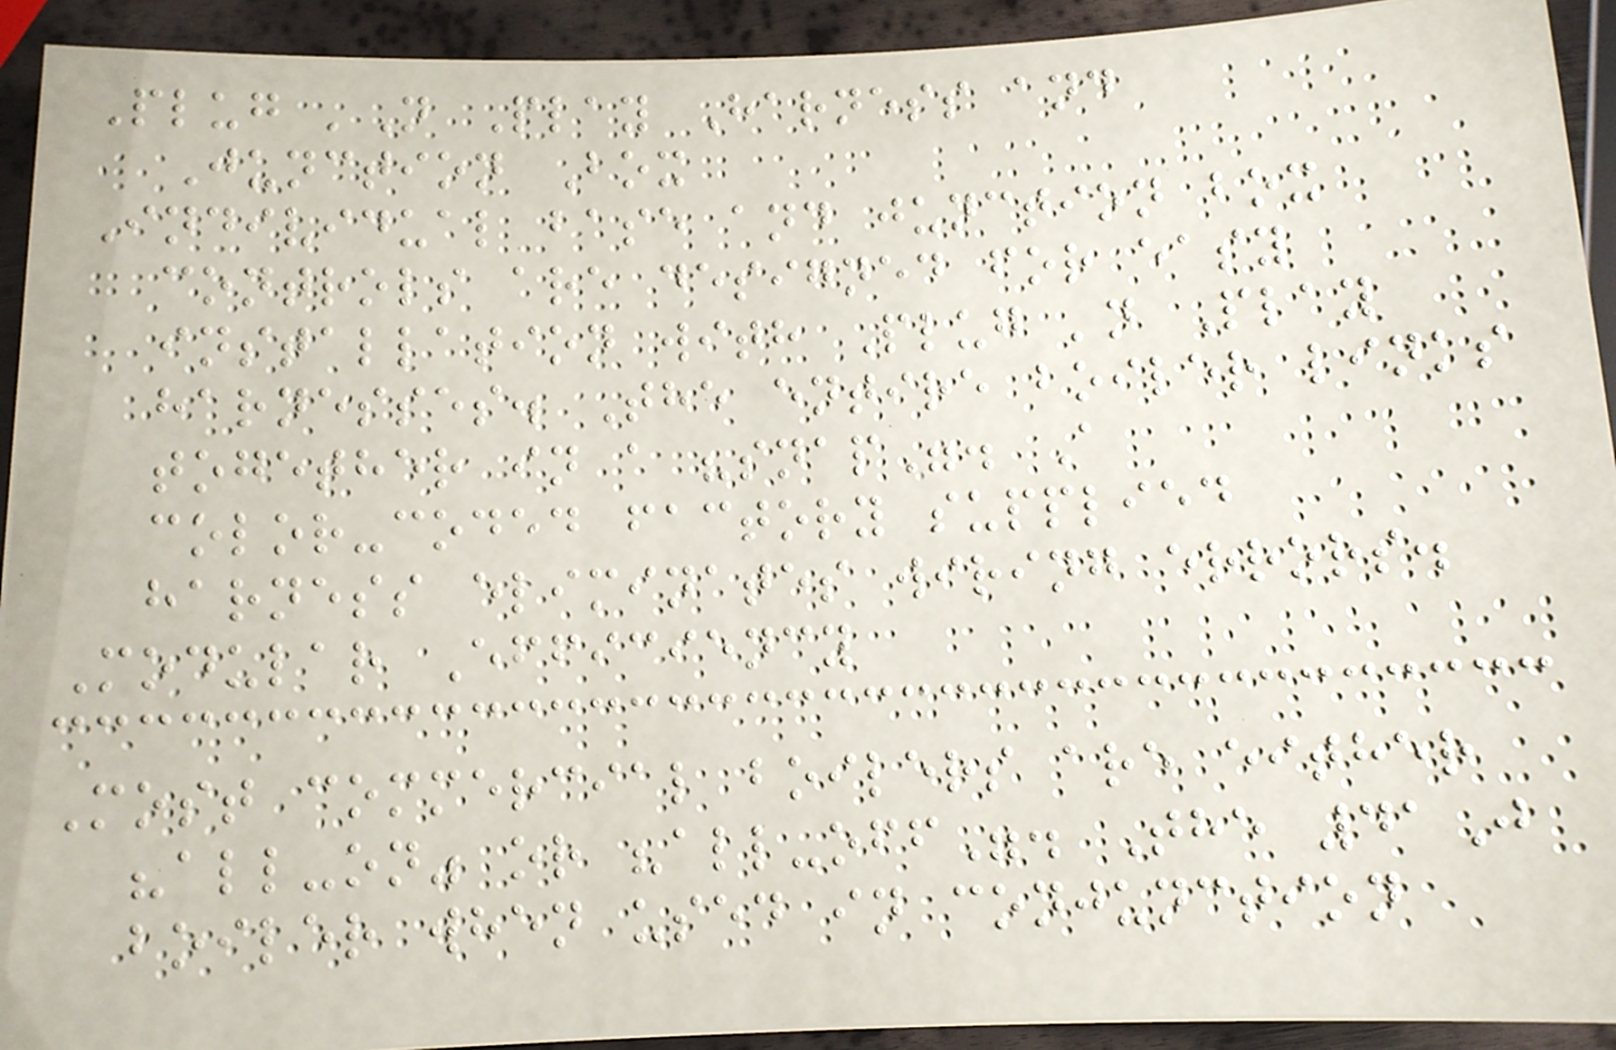Plug 'N Play Harness and
Junction Box
Individual base and junction box
controls are designed for easy
installation with Plug 'n Play
harnesses. The entire boiler links
together in a "snap". A
color-coded factory supplied
harness eliminates wiring errors.
Modular Efficiency
Most commercial boilers are either
"all-on" or "all-off". The 41J
boiler when used in conjunction
